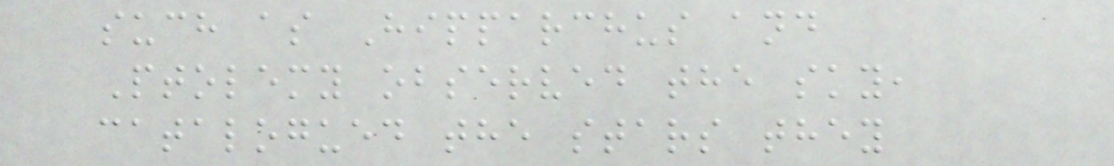such as Hipparchus and
Ptolemy observed the sky,
catalogued the stars they
